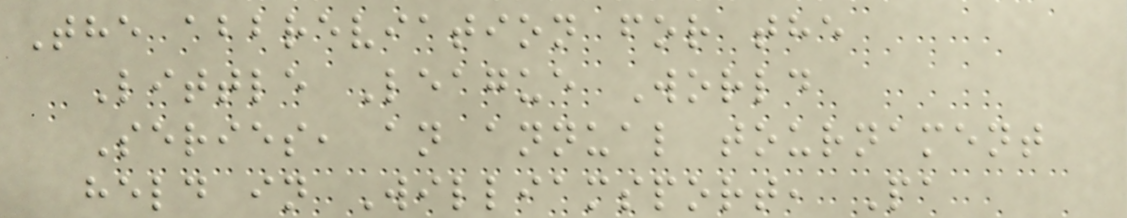The abbreviation for the
Little League World
Series, an annual tournament
held in Williamsport, Pa
